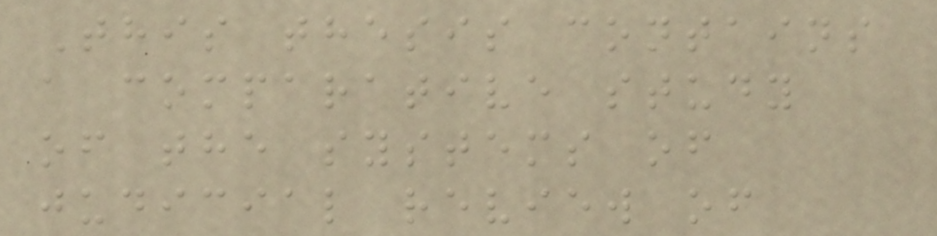This thesis contains
a comparative study
of the systems of
judicial review of
